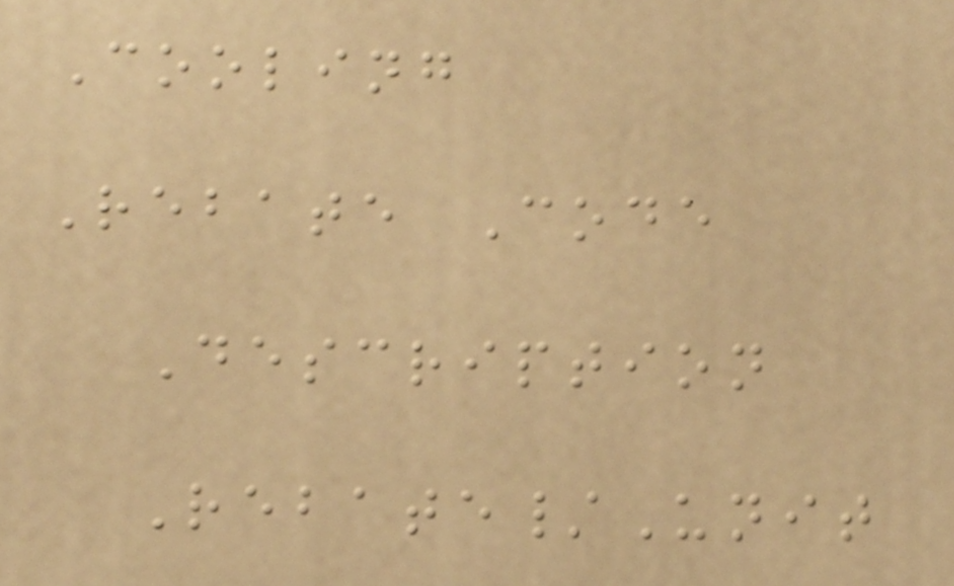Cooling
Rebate Code
Description
Rebate/Unit
